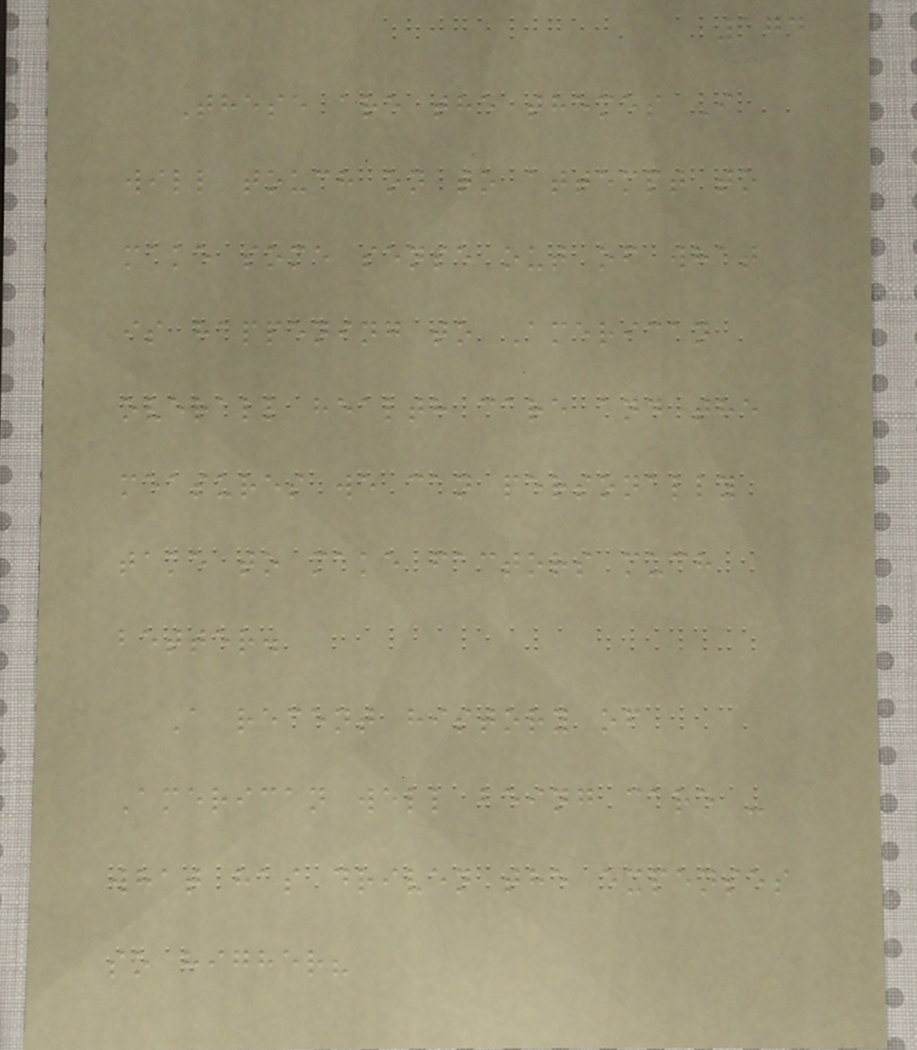174
These are the themes I
will touch on to attempt to
make some sense out of what
is happening to American
overall health care and the
measures we can personally
take to make factors much
better.
A recent history of
American well being care -
what has driven the expenses
so higher?
